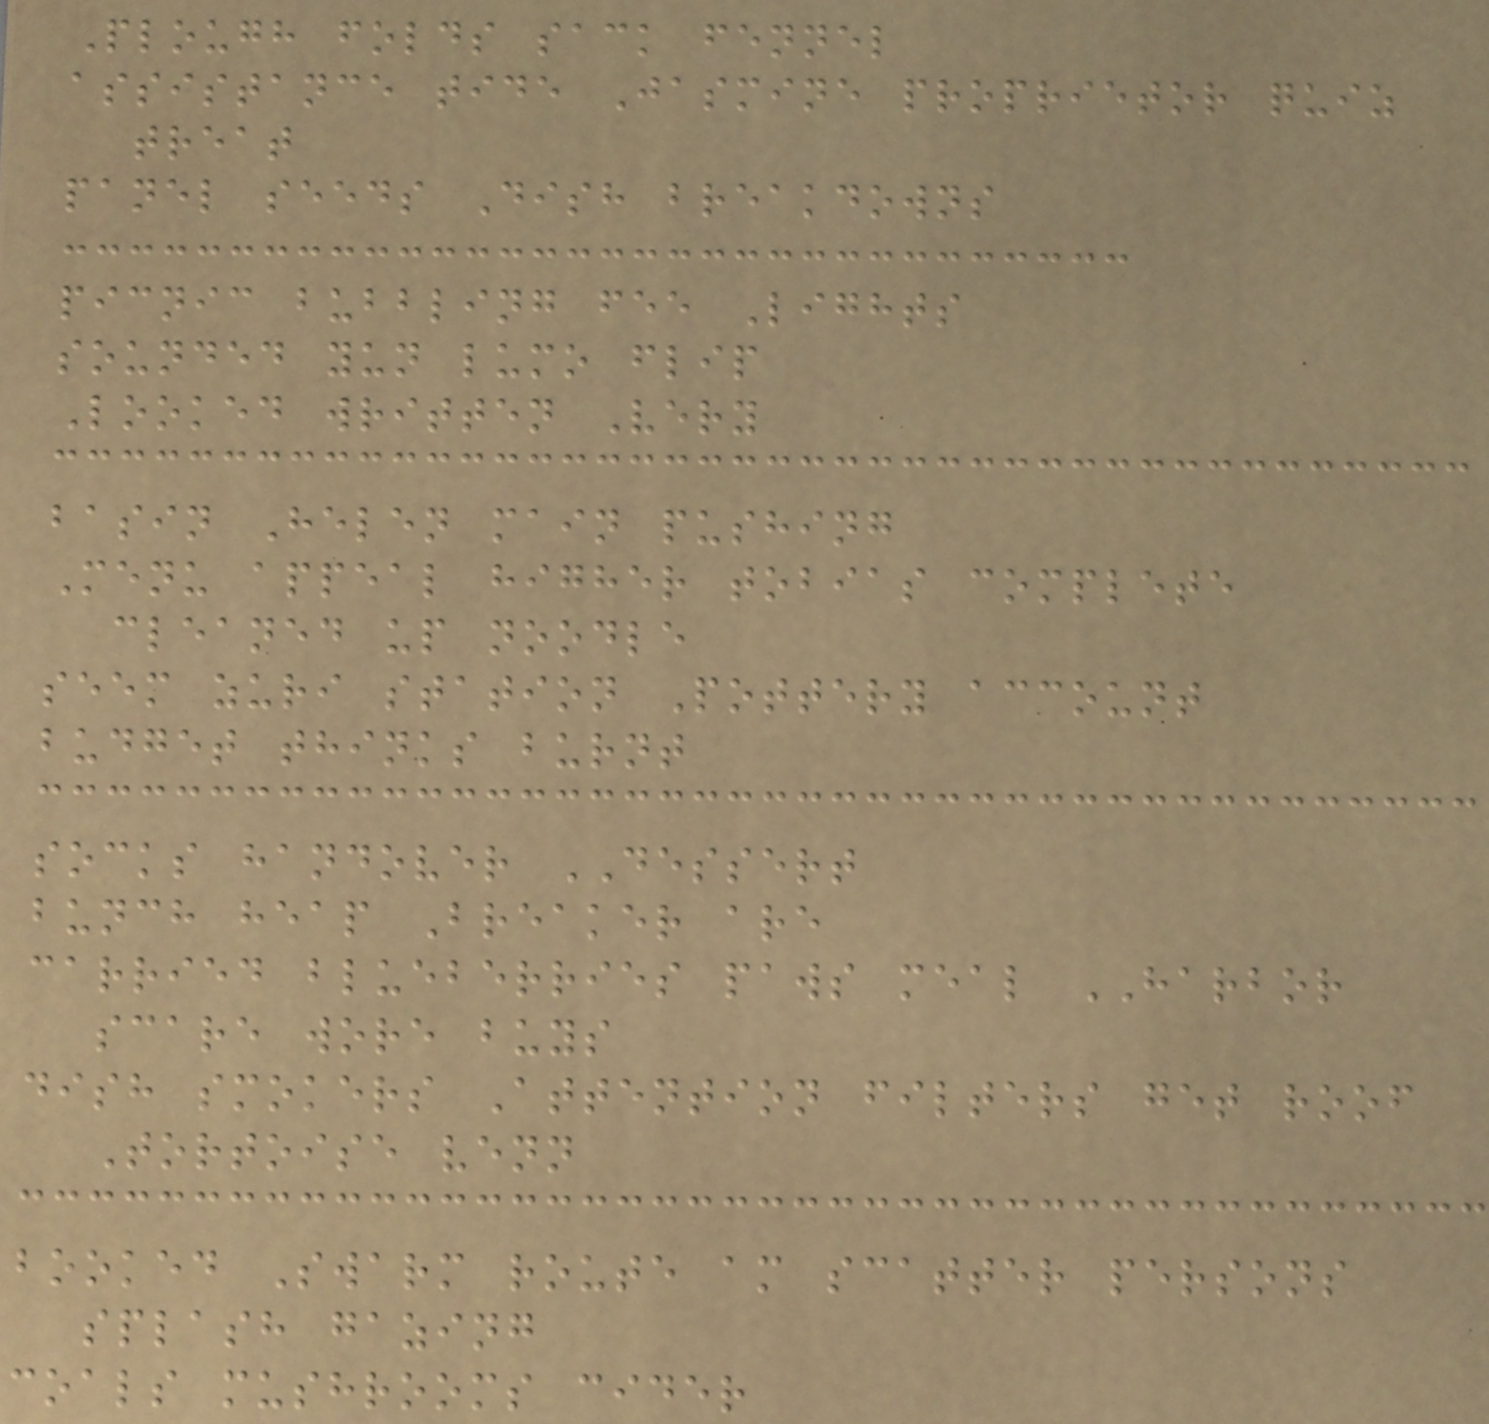Plough folds sack fennel
assistance tide Jasmine proprietor quiz
treat
panel seeds Dish breakdowns
picnic bubbling fee Lights
sounded yun lumo flip
Looked written Very
basin Helen main pushing
Menu appeal higher tobias complete
cleaned up noodle
seem zuri station Pottery account
budget thinks burnt
socks handover DESSERT
bunch heap Breaker are
carried blueberries paws meal HARBOR
scare wore buys
dish smokers Attention filters get roof
Tortoise venn
booked Swarm route am scatter persons
splash gazing
coals mushrooms cider
